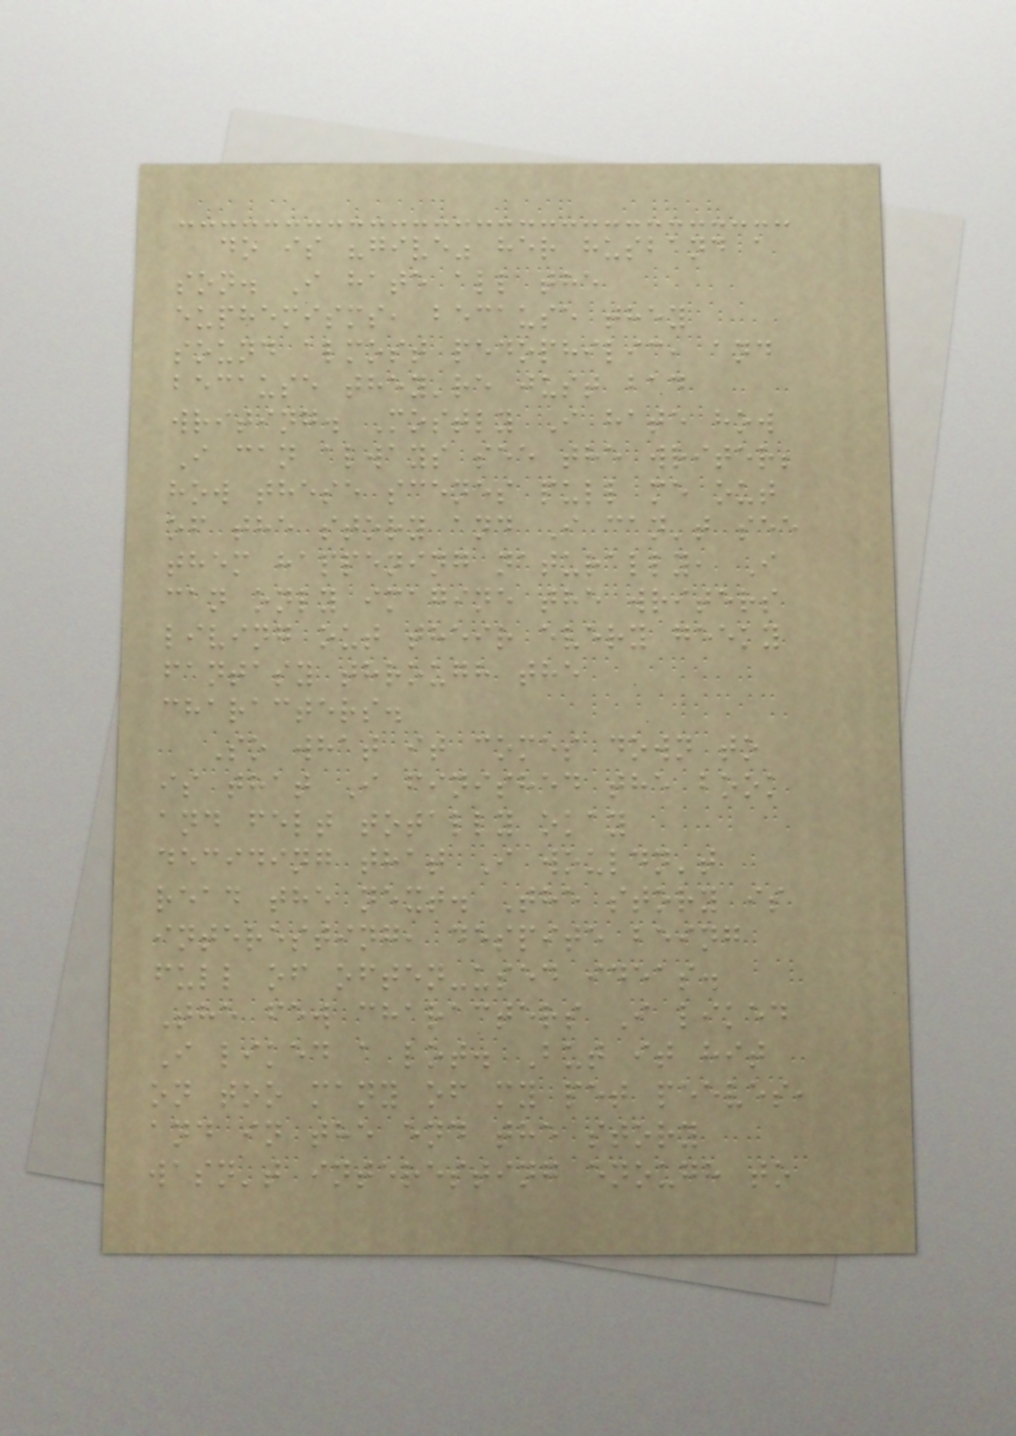do is "give" her husband a
son. I hate all the
euphemisms, because they
sound almost pedophilic, and
because they're just bad
writing. Mostly I hate how
I can always see the writer;
how these scenes pull me out
of the story and I can't see
them happening naturally, I
can only imagine the writers
living out their every geeky
fantasy through the
characters.
So what it comes down to
is that I finished the book
and felt totally okay
deciding that I wouldn't
read the next. The story is
interesting, despite being
full of often-used ideas.
The few characters I liked
I liked a lot. But it hit
on too many of my pet peeves,
and in the end the story
wasn't interesting enough to
